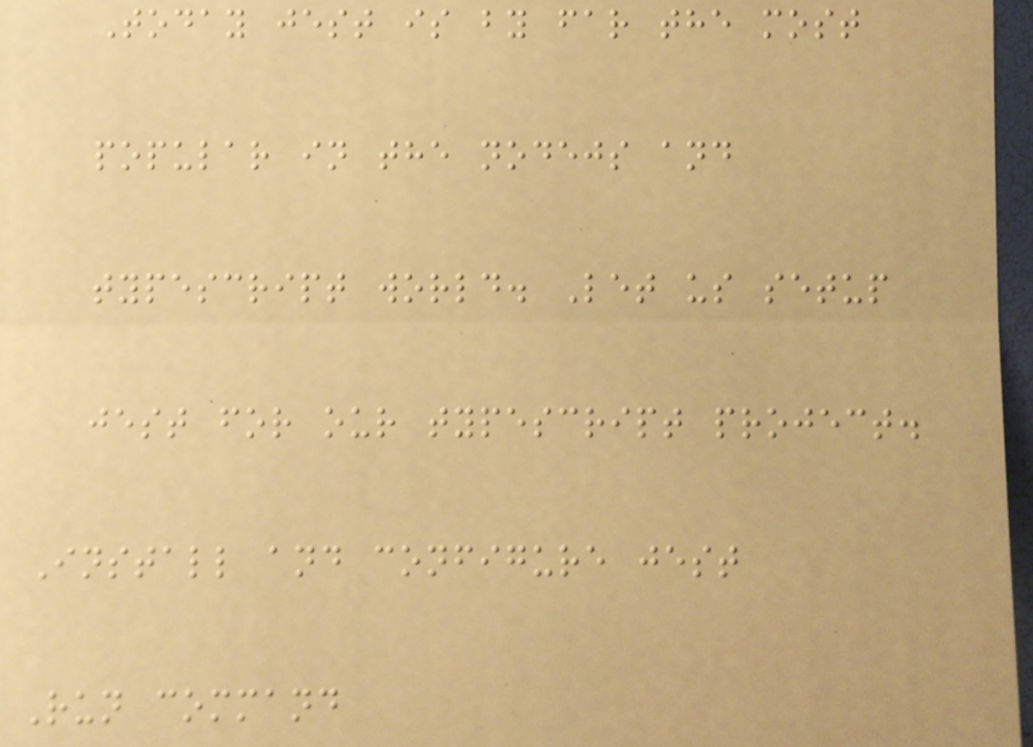Today jest is by far the most
popular in the nodejs and
typescript world. Let us setup
jest for our typescript project.
Install and configure jest
Run command
